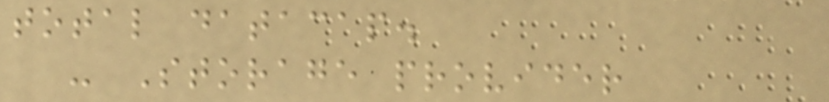total datacap.
- Storage provider
